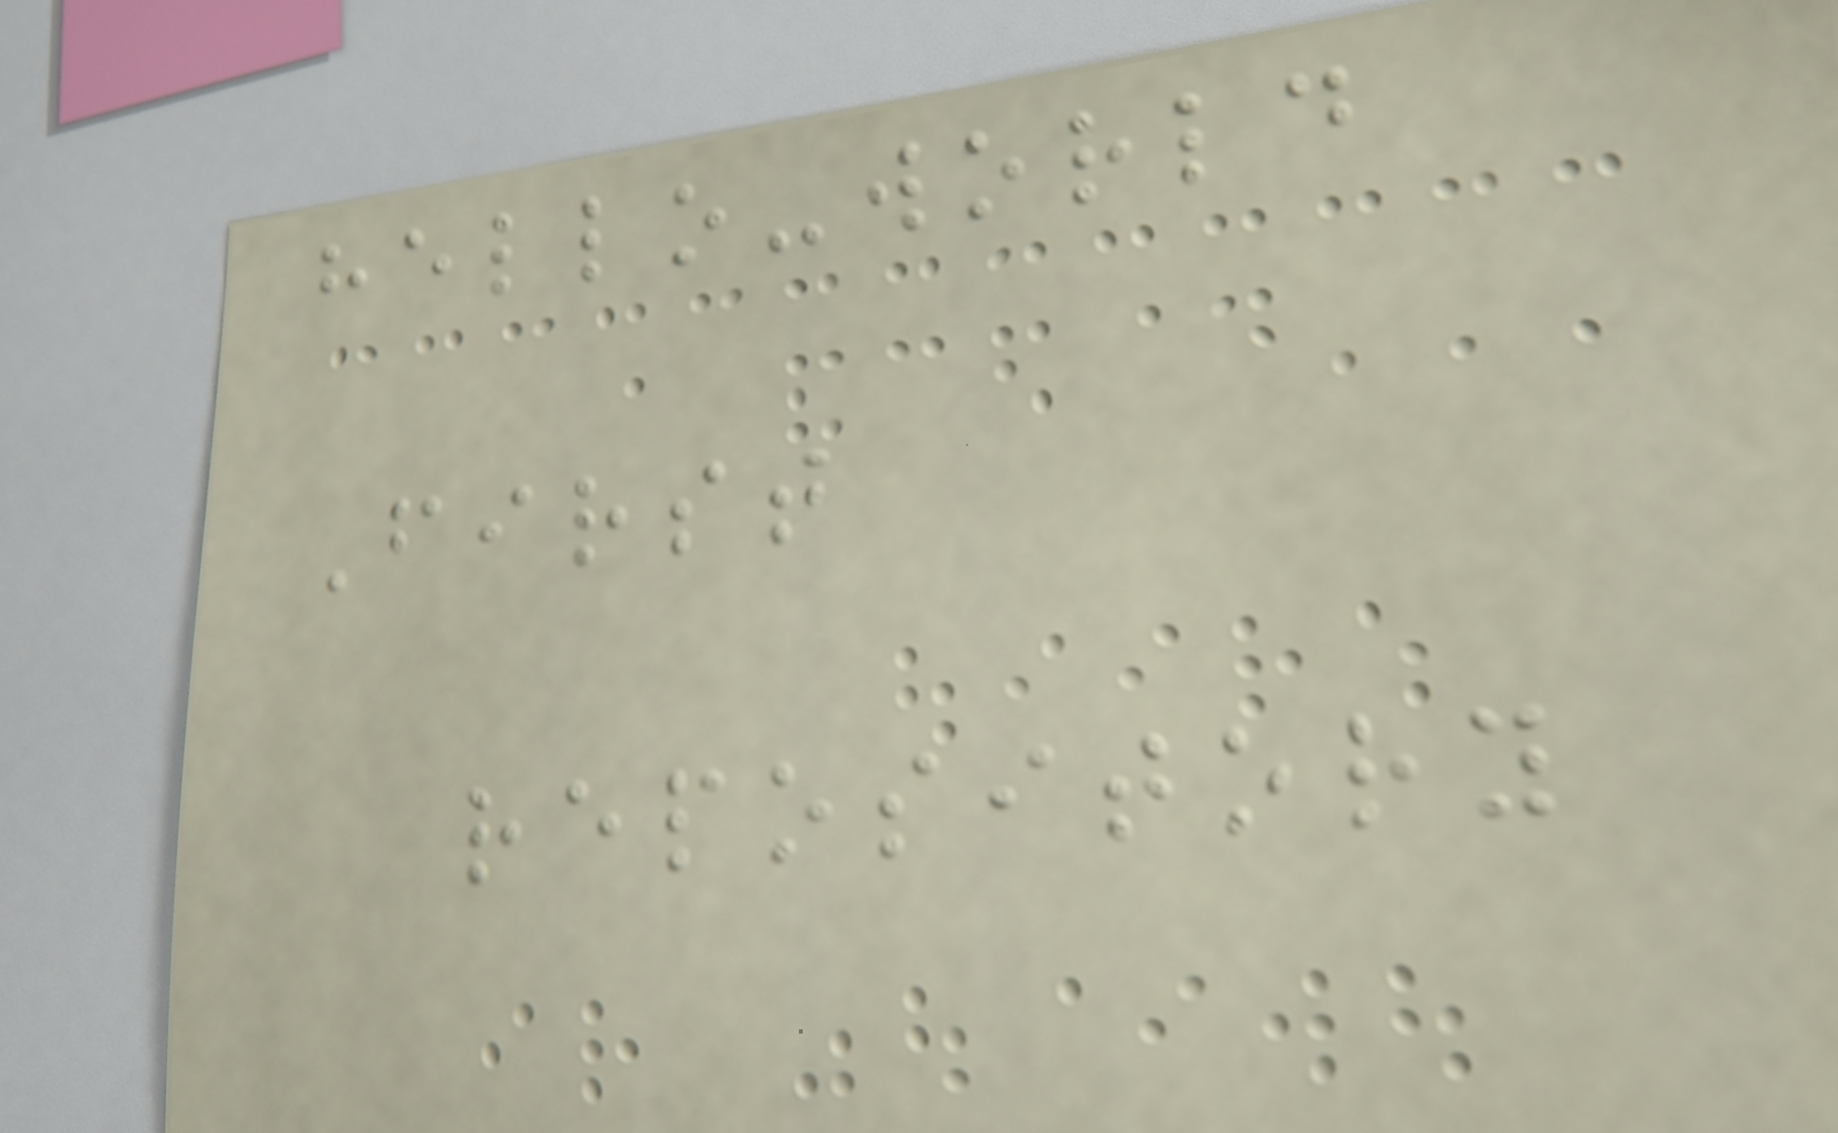hello-world
First
repository
